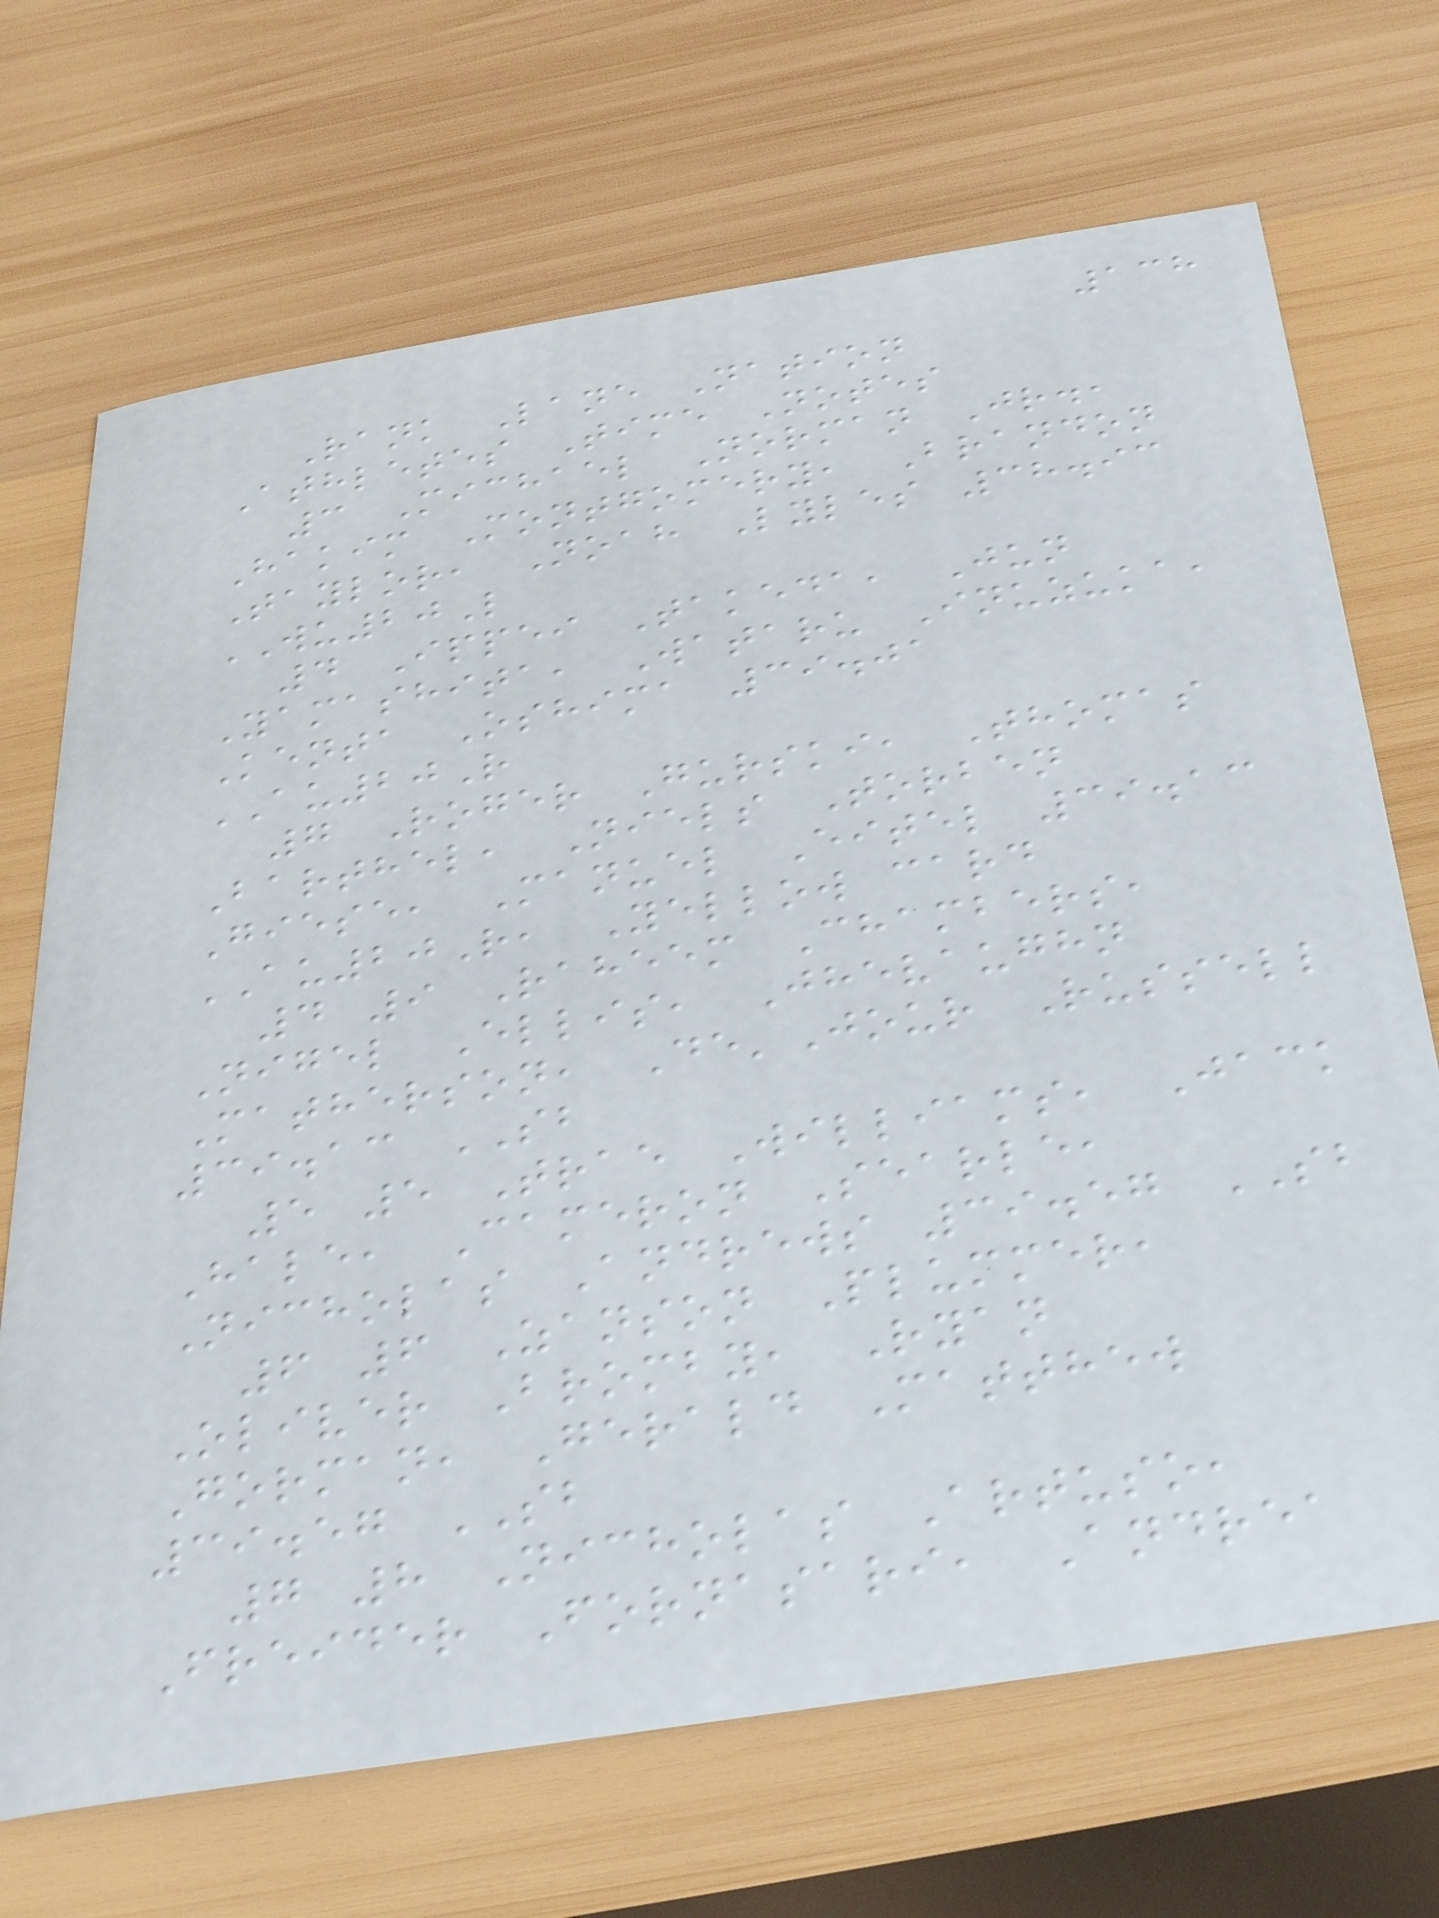138
Rank Lane Nation
Athletes Time Notes
3 Michael Norman Jr.,
Hakim Montgomery, Brandon
Taylor, Noah Lyles 38.93
WU20L
4 Ippei Takeda, Jun
Yamashita, Wataru Inuzuka,
Kenta Oshima 39.01
AU20R
7 Roger Gurski, Thomas
Barthel, Niels Torben
Giese, Manuel Eitel 39.13
AU20R, Yellow card
4 9 Raheem Chambers,
Nigel Ellis, Jhevaughn
Matherson, De'Jour Russell
39.13 SB
5 5 Trae Williams, Jack
Hale, Cameron Searle,
Nicholas Andrews 39.57 SB
6 6 Zanson Plummer,
Oliver Bromby, Ryan
Gorman, Gerald Matthew
39.57 SB
7 8 Nicholas Artuso,
Freider Fornasari, Andrea
